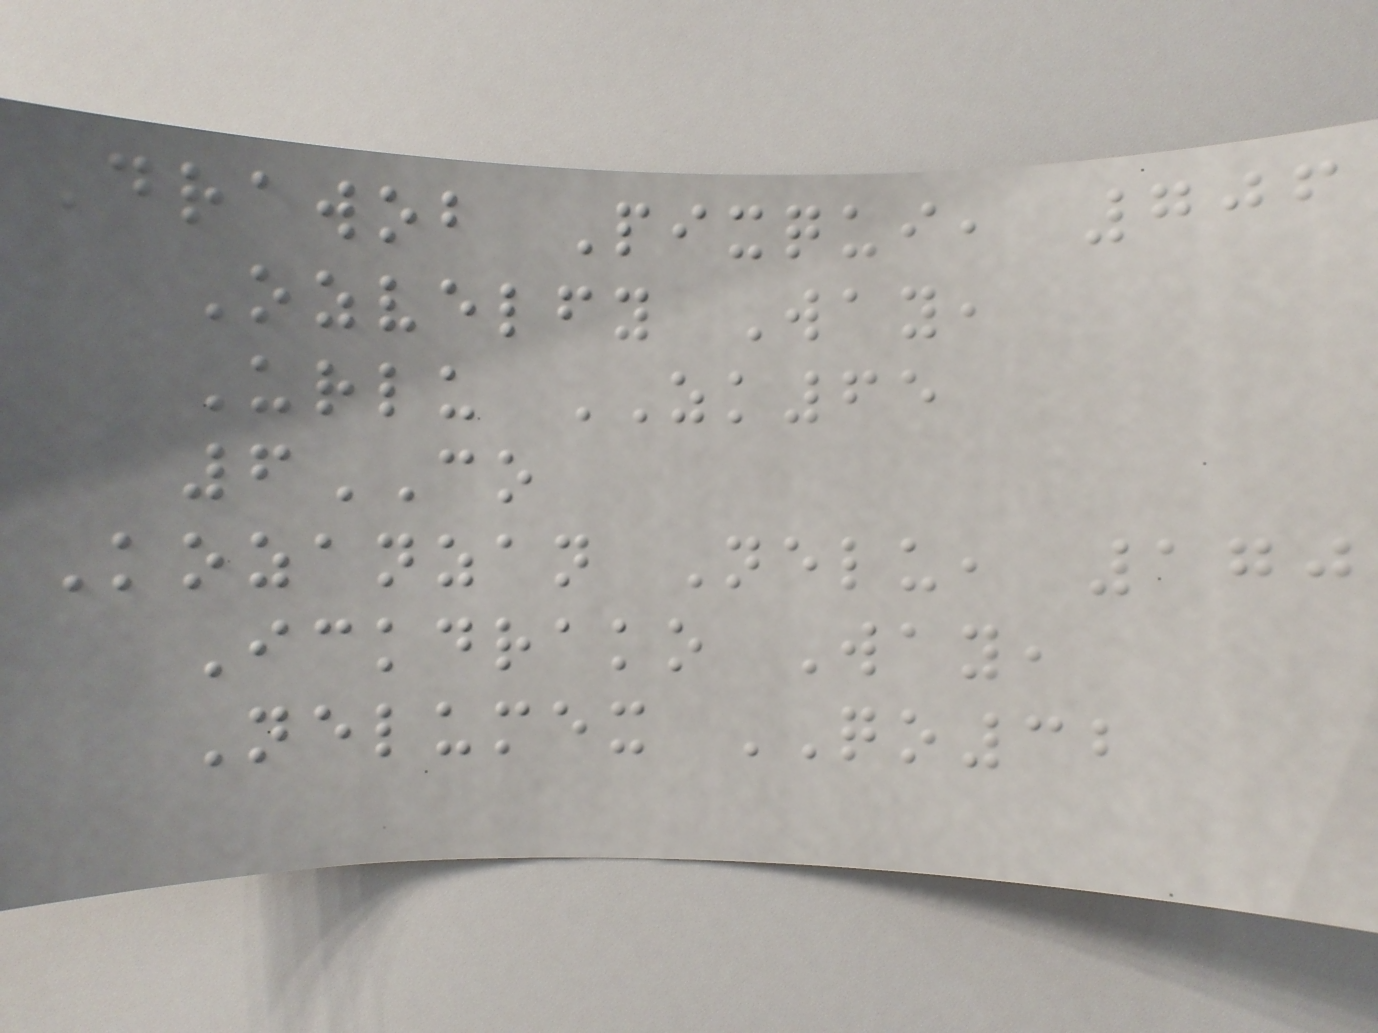Drawob Pixqui, 706
Ozvelfy Way,
Urlu ZK65
6CO
Kozanzan Nelu, 170
Ickdrako Way,
Nelumex QO32
